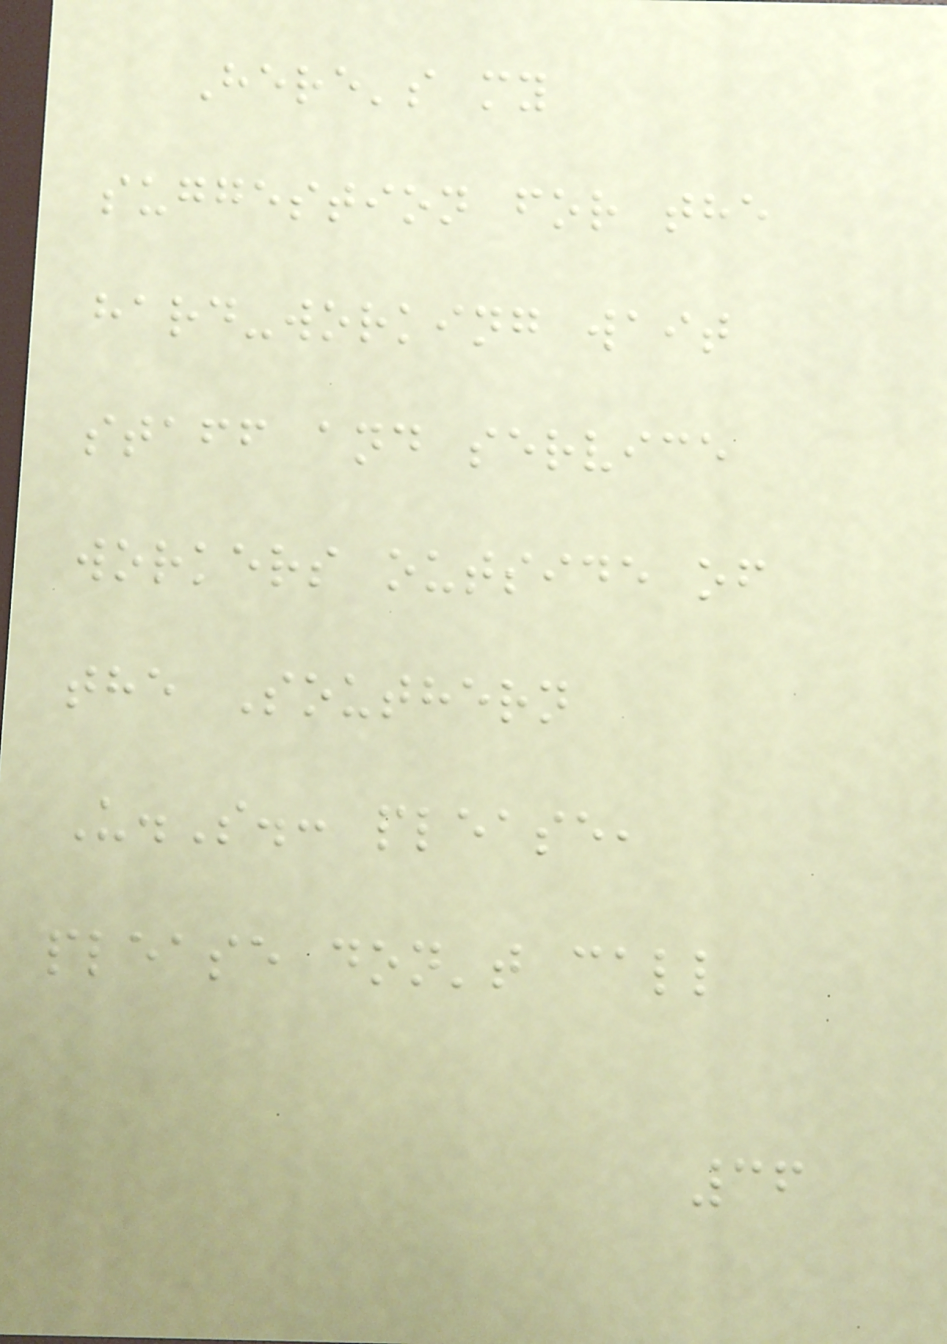Here's my
suggestion for the
hard-working wait
staff and service
workers outside of
the Southern
U.S.: please,
please don't call
36
